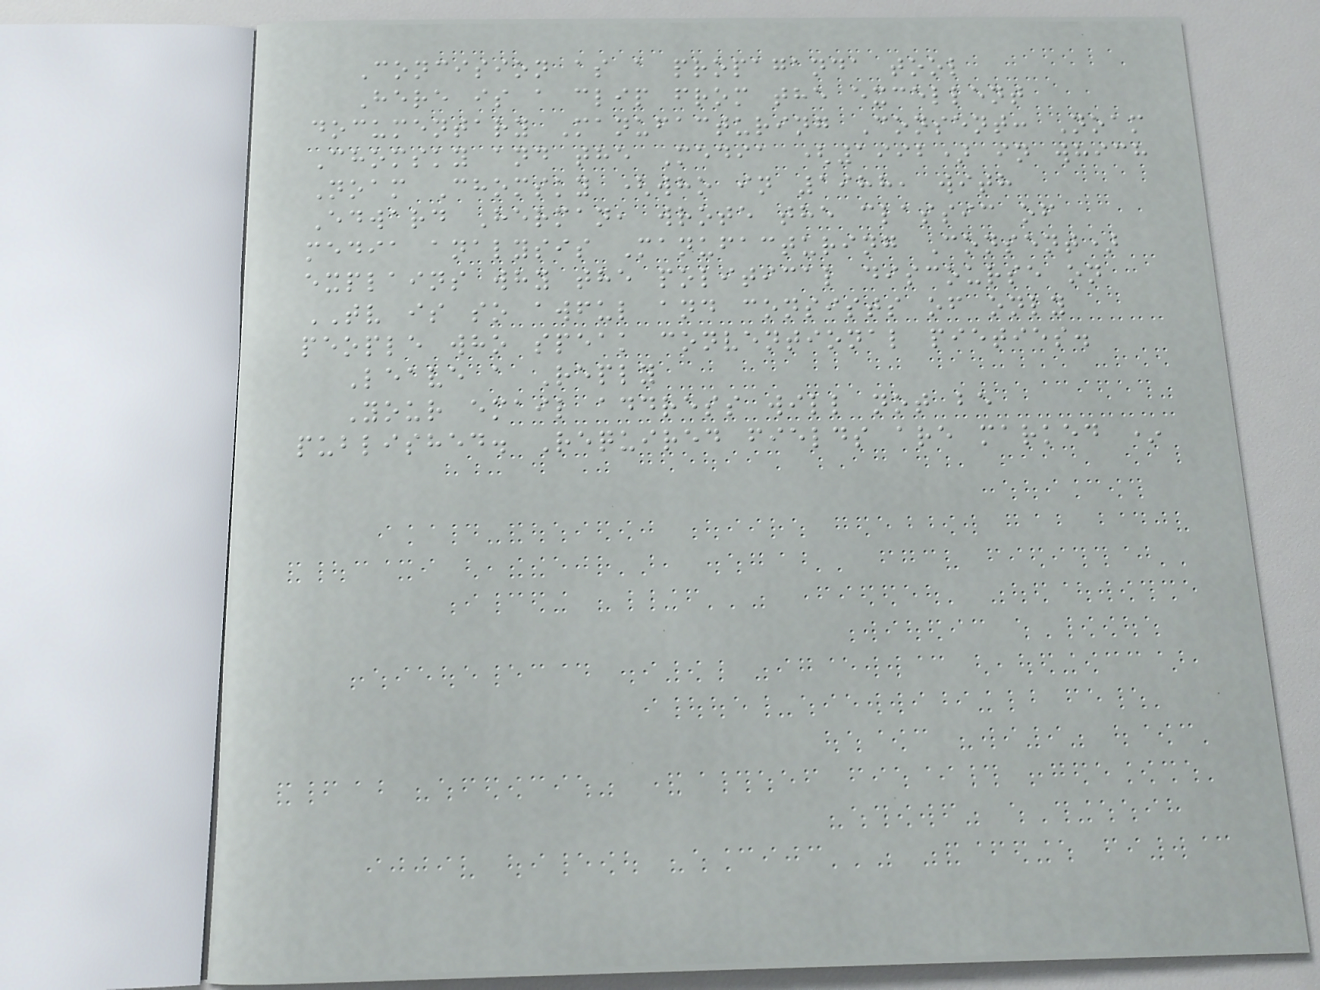Concision as a propaganda tool
Here is a clip from the excellent
documentary Manufacturing Consent: Noam
Chomsky and the Media (1992) in which
Noam Chomsky (who in 1988, with
Edward Herman, wrote the classic of
media analysis Manufacturing Consent)
explains why the political discourse on
TV is so awful and consists of only
people who speak conventional pieties.
Leave a Reply
Your email address will not be
published. Required fields are marked *
